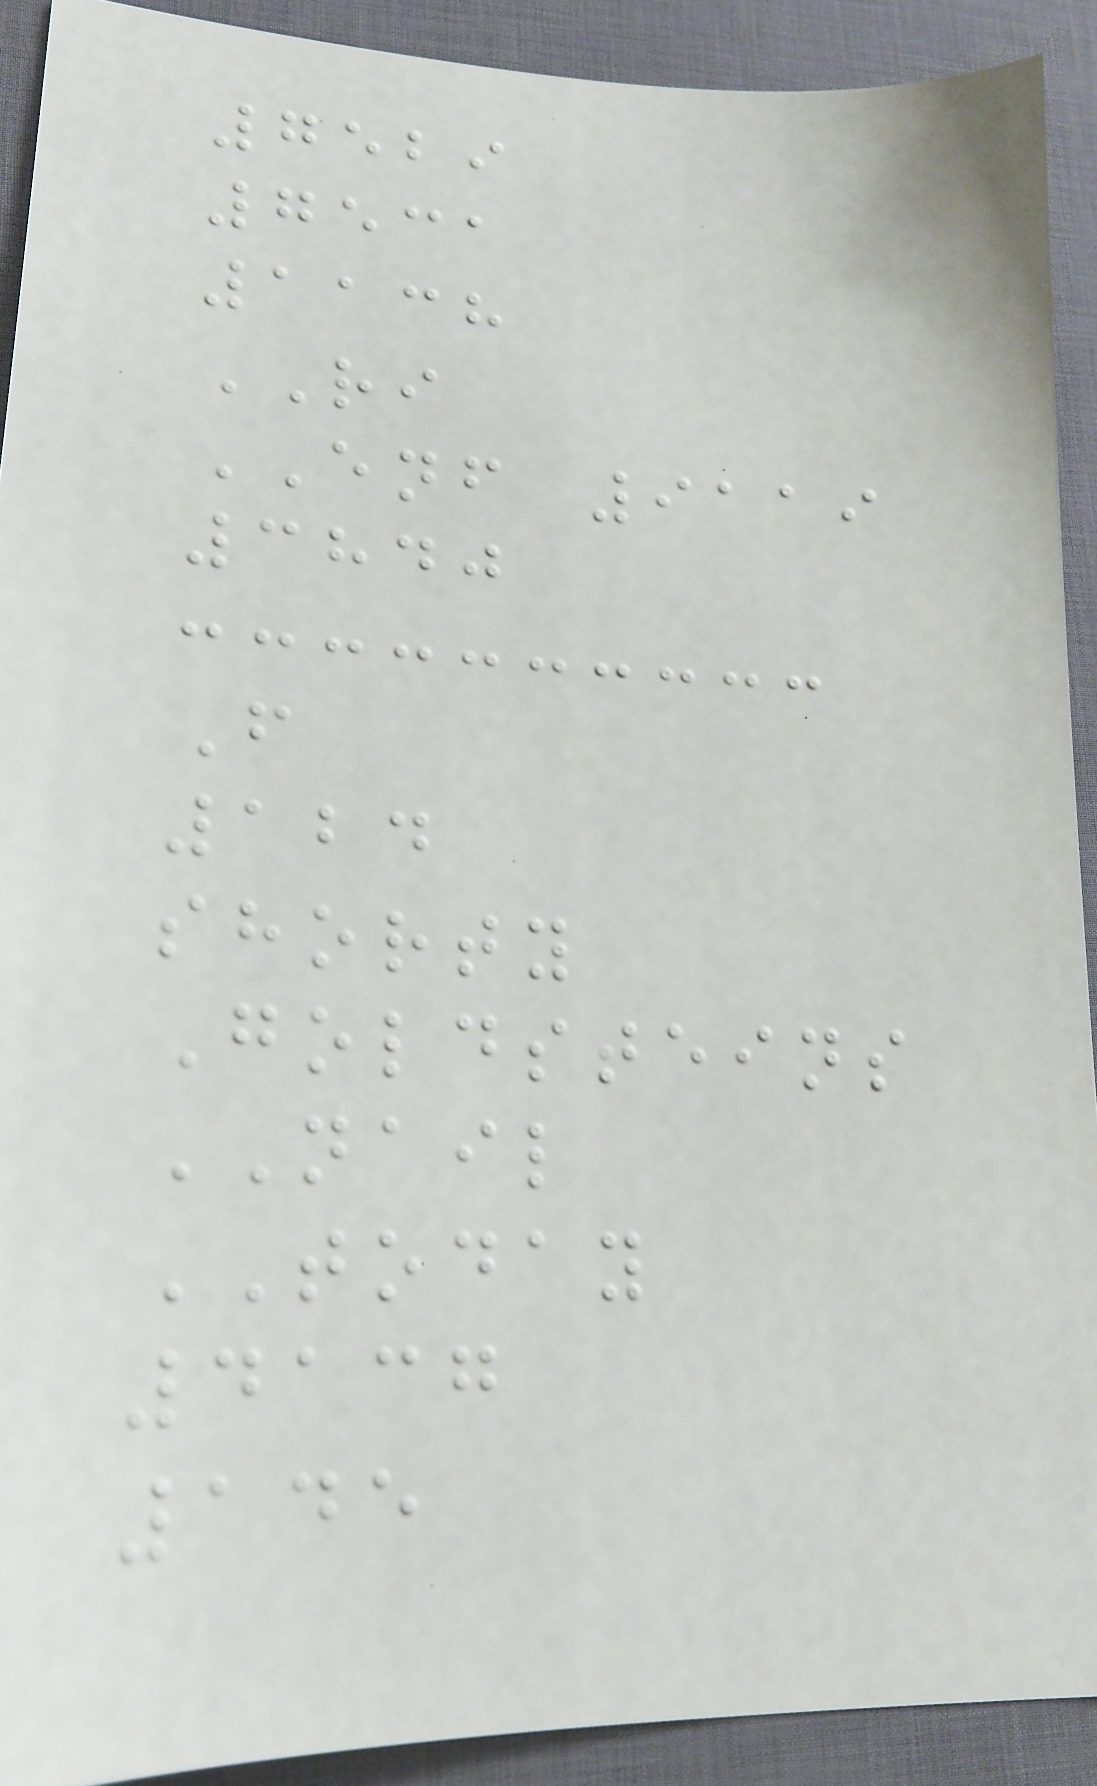7529
7531
1138
RI
ENF 9119
3840
F
124
shorty
Goldsteins
NAIL
TODAY
4137
145
